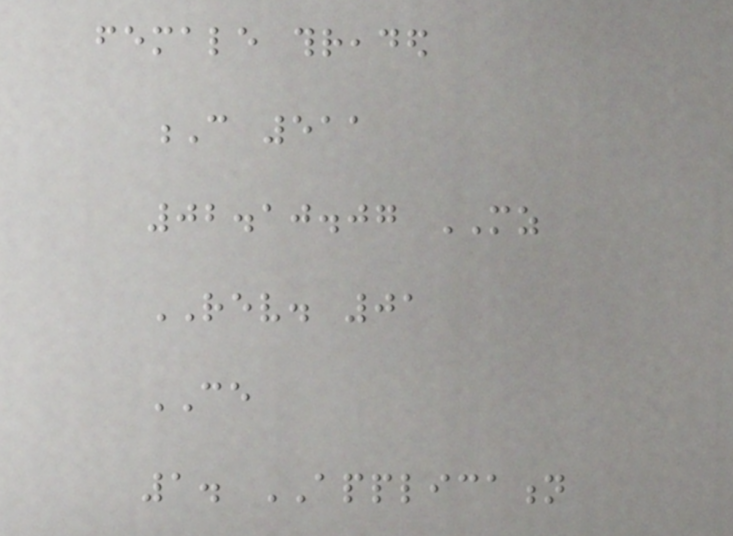female threaded
C 511
02.10.07 MZ
REV. 01
CE
1. APPLICATION
